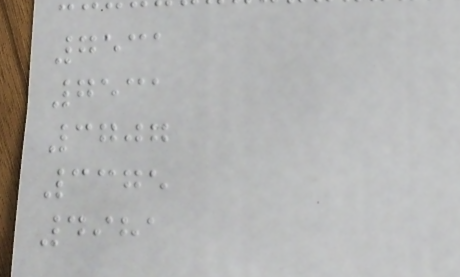7531
7531
3707
3375
4981
